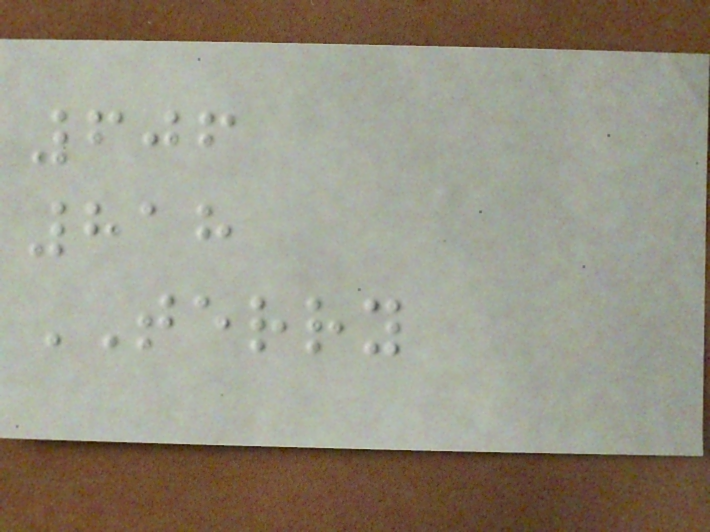606
818
TERRY
